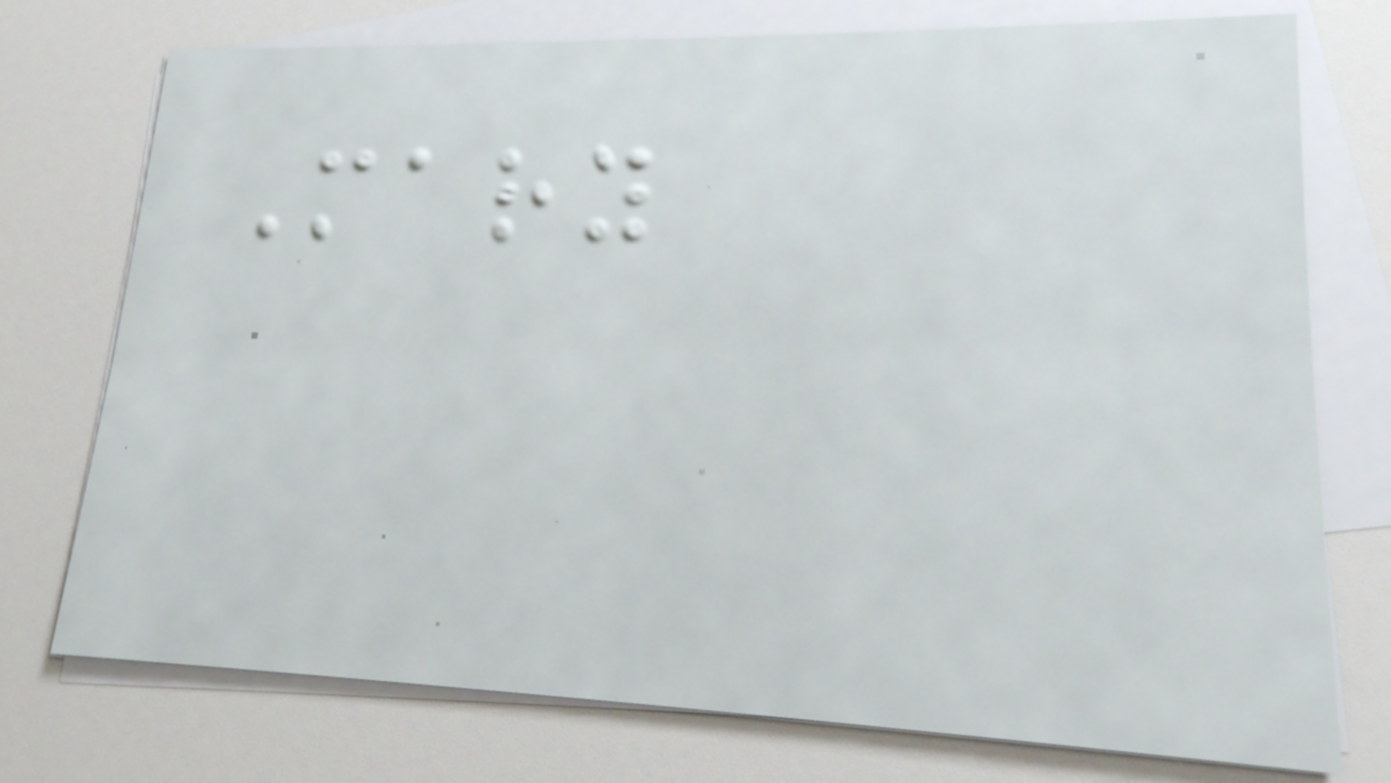Mary
